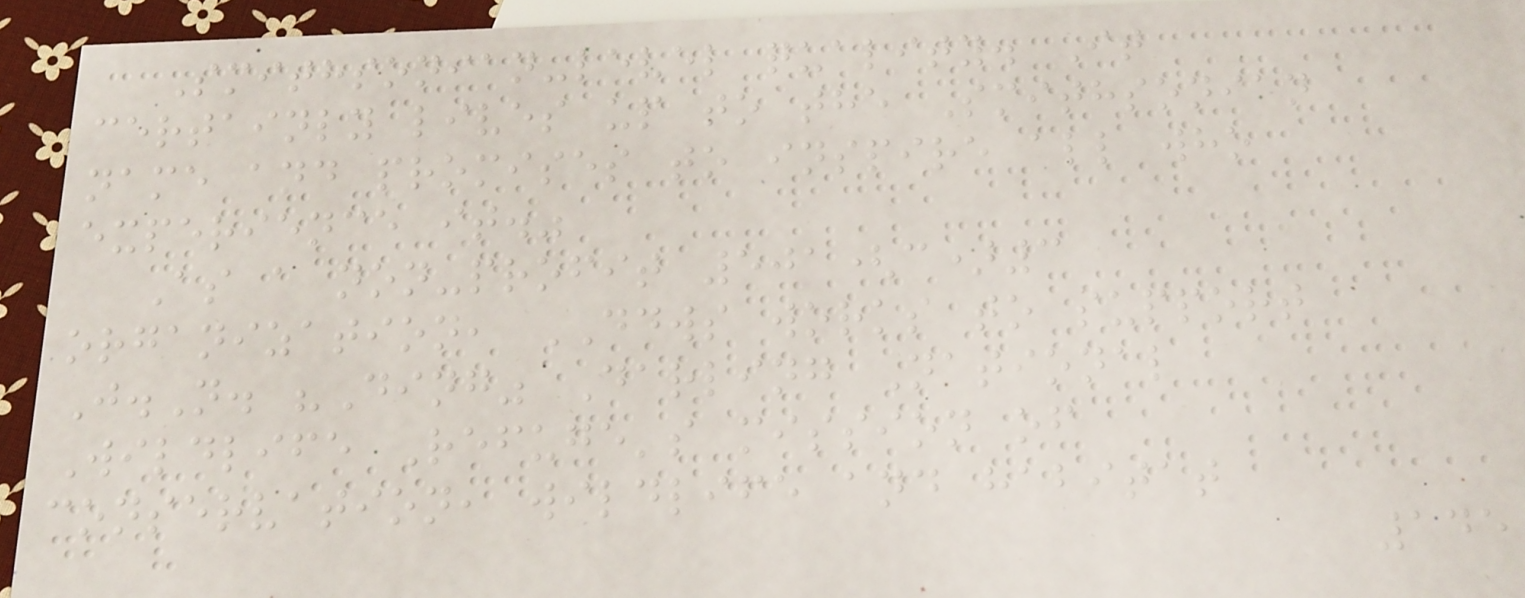Smithsonian-level quality. It
certainly lives up to the Smithsonian
name and promises to inspire all who
experience it."
As a non-profit 501(c)3
organization, DDWS works to support
J.N. "Ding" Darling National
Wildlife Refuge's mission of
conservation, wildlife and habitat
145
